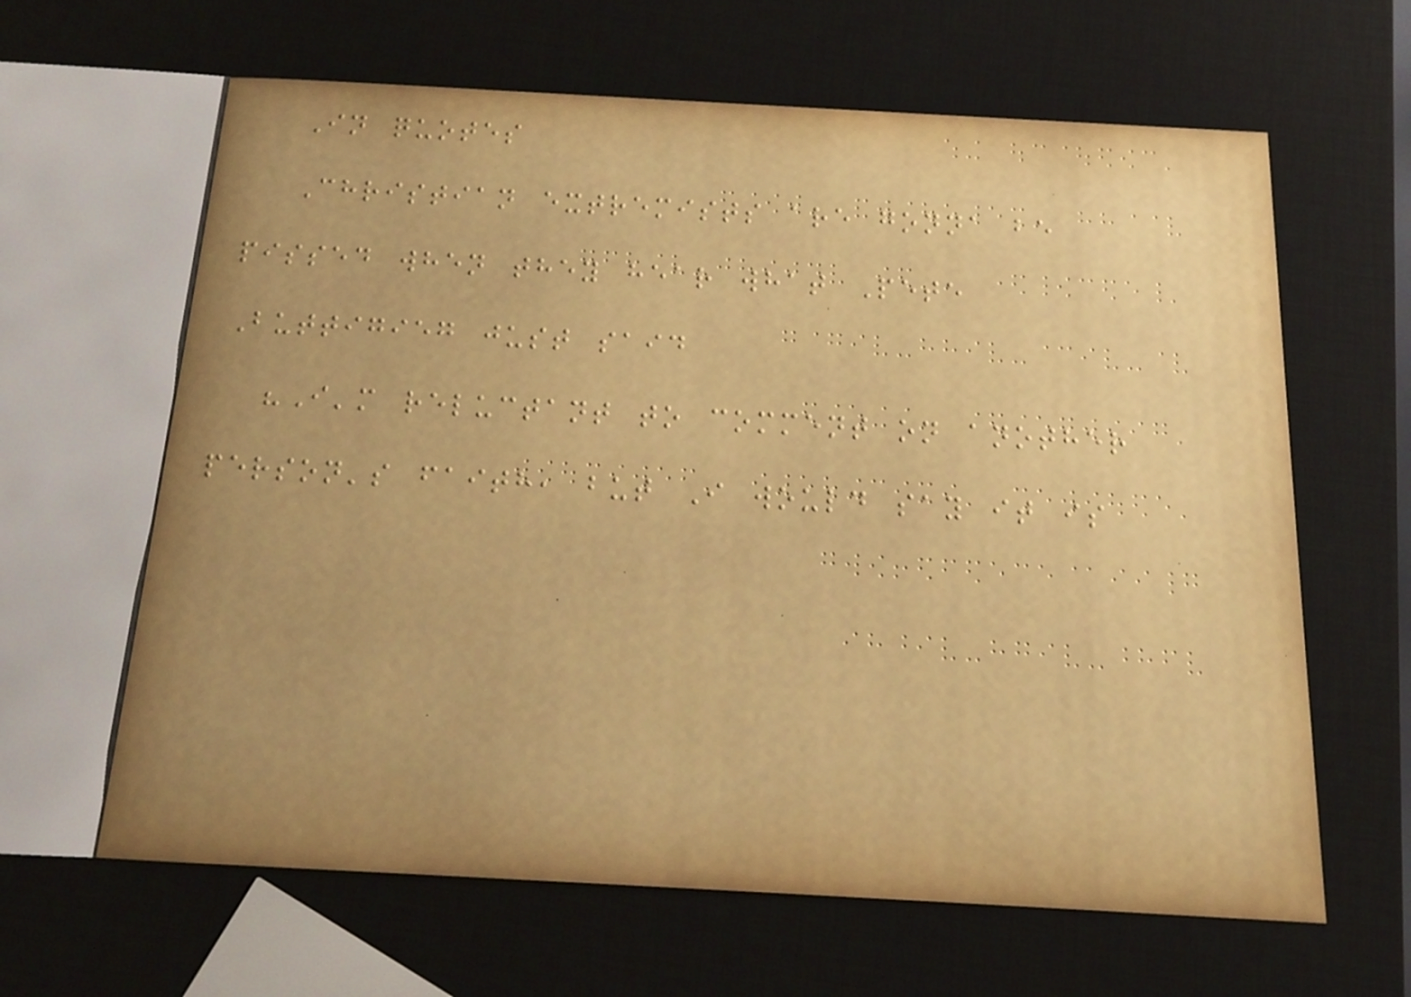In quotes
Christian extremists are gonna be
pissed when they hear what Pete
Buttigieg just said
"I'm reluctant to comment on another
person's faith, but I would say it is
